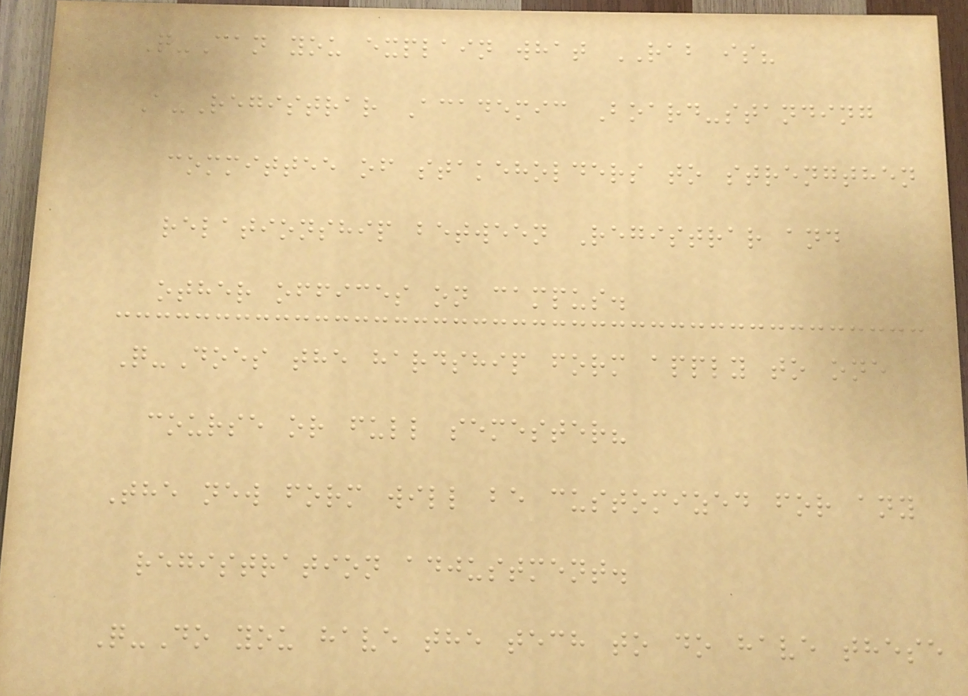Q-Can you explain what RAB is?
A-Registrar Academic Board-standing
committee of stakeholders to strengthen
relationship between Registrar and
other offices on campus.
Q-Does the hardship form apply to one
course or full semester?
The new form will be customized for any
registration adjustment.
Q-Do you have the tech to do have these
